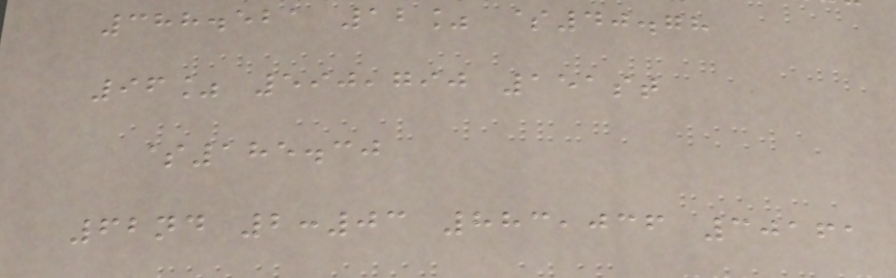388.521 12% $40.78
96% 590,790 151st
$185.30
62nd 2:03 883,036 30161
